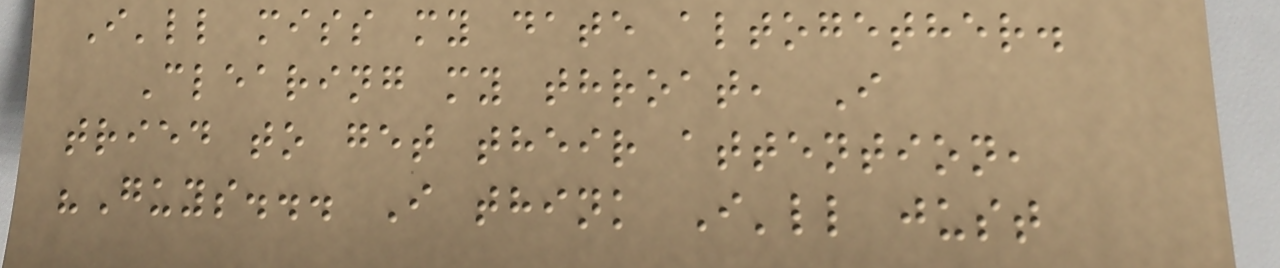I'll miss my date altogether.
Clearing my throat, I
tried to get their attention,
"Guys... I think I'll just
